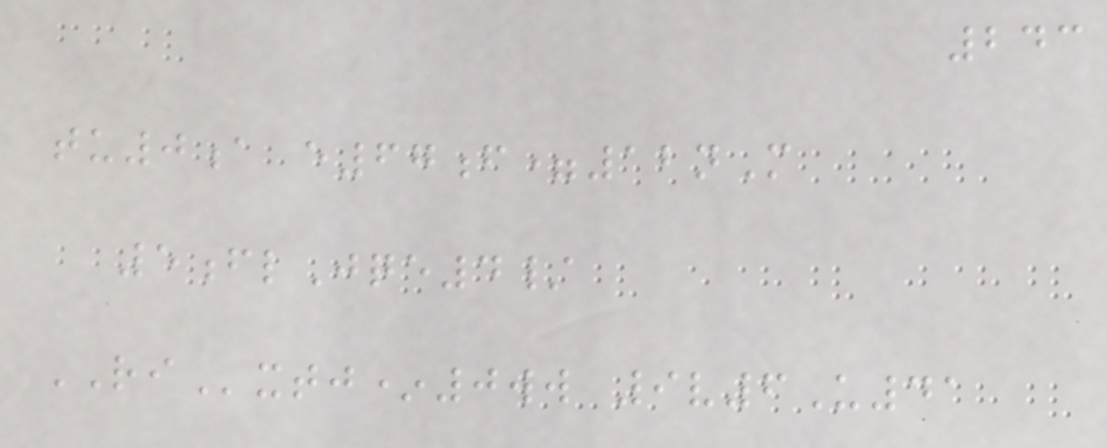243
tu0a e67f=12nM
5flJqe4/
RIxtj*0ww 9v6U41
